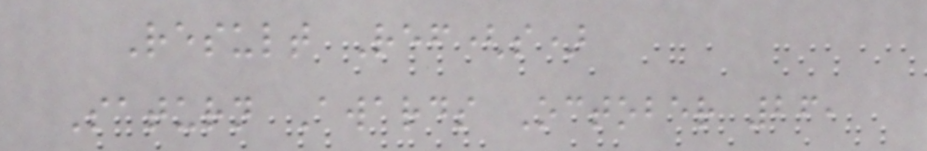Result Ref(s)
Saturn Awards October 26,
